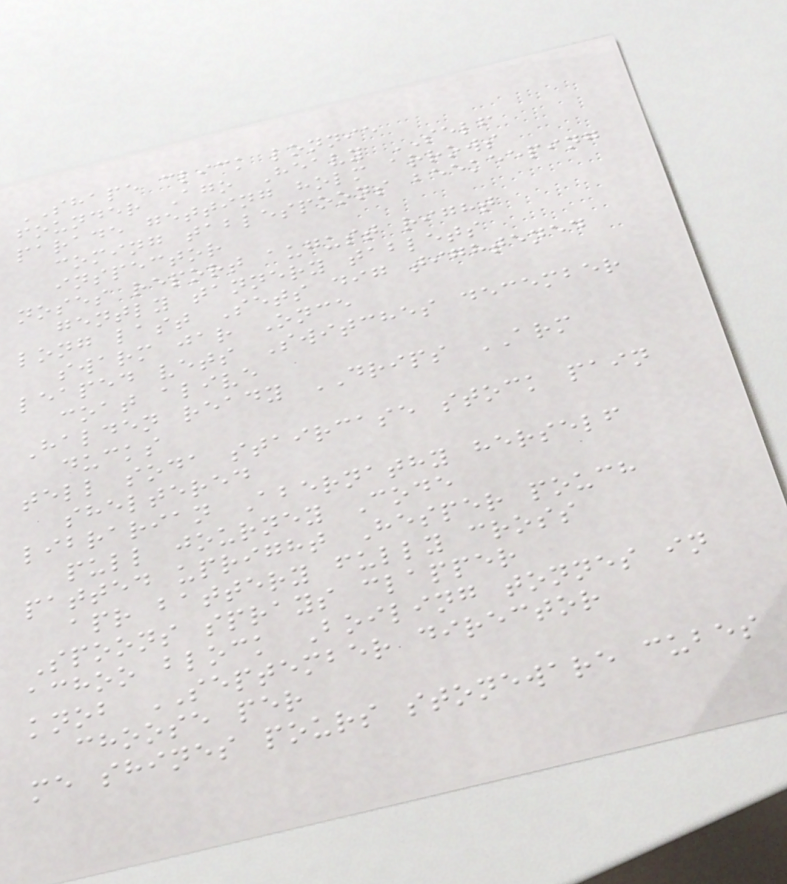SHAPE click lonnie
founder Ago Heavy SELF
parade getting holm arrows
coming tablespoons beekeeping
inspector
noses report august right
gently tannery tablets
long last Sets dig tightened
swarm jar Once
leaped vets Switches december
coat alive
Halden ready DRIPS ARM
ducks
tell soda staircase stock pain
sheltered
librarian Abernathy herself
pull journey Code
patted upright Hesper pouch
apr battery fully cross
Spoons sprays clapper
achoo block Boiling tonnes in
knob SEPTEMBER director
choose per
me shines pours stoneware cubes
